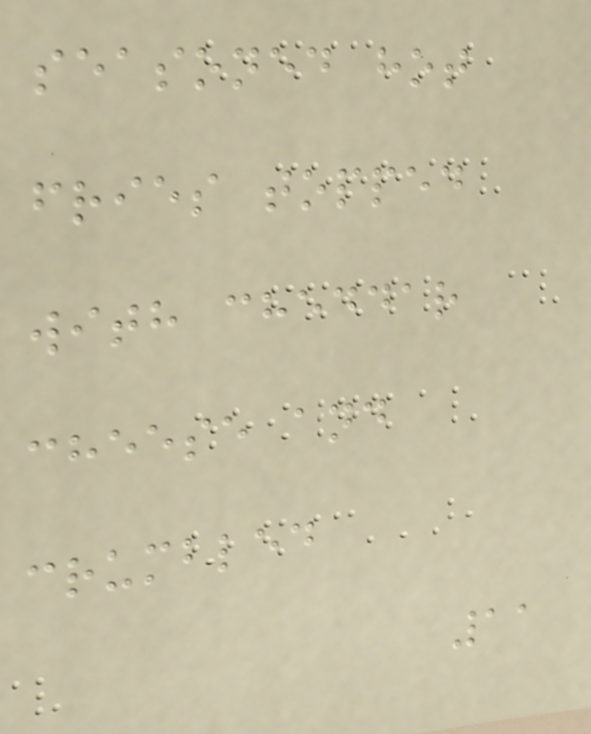seasoned hot
fries topped
with cheddar
cheese and
crumbled
11
